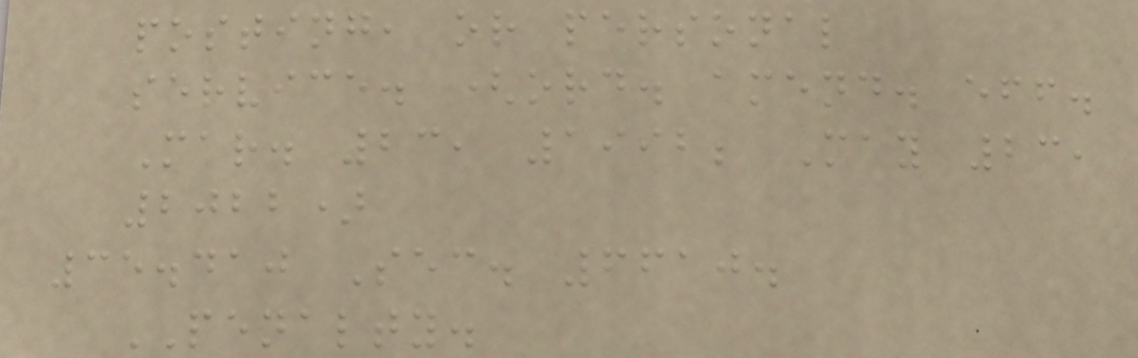posting, or personal
service. (ord. amend. eff.
Mar. 23, 1992; May 23,
2022)
35.410 Sec. 6610.
PENALTY.
